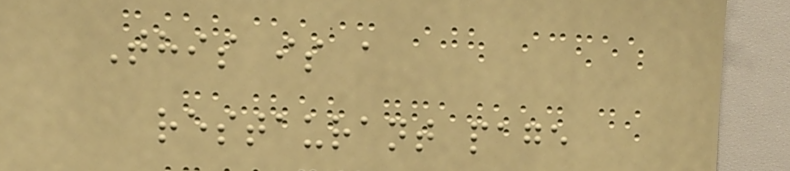This is a
restaurant page
